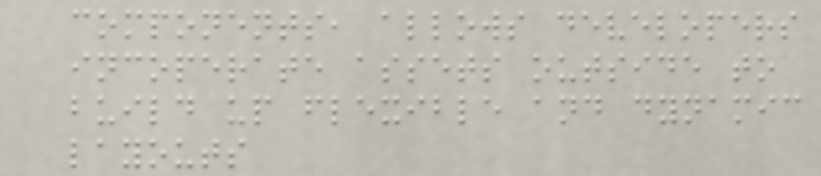components, allows developers
incoperate assets outside to
build up flexible and dynamic
layouts
